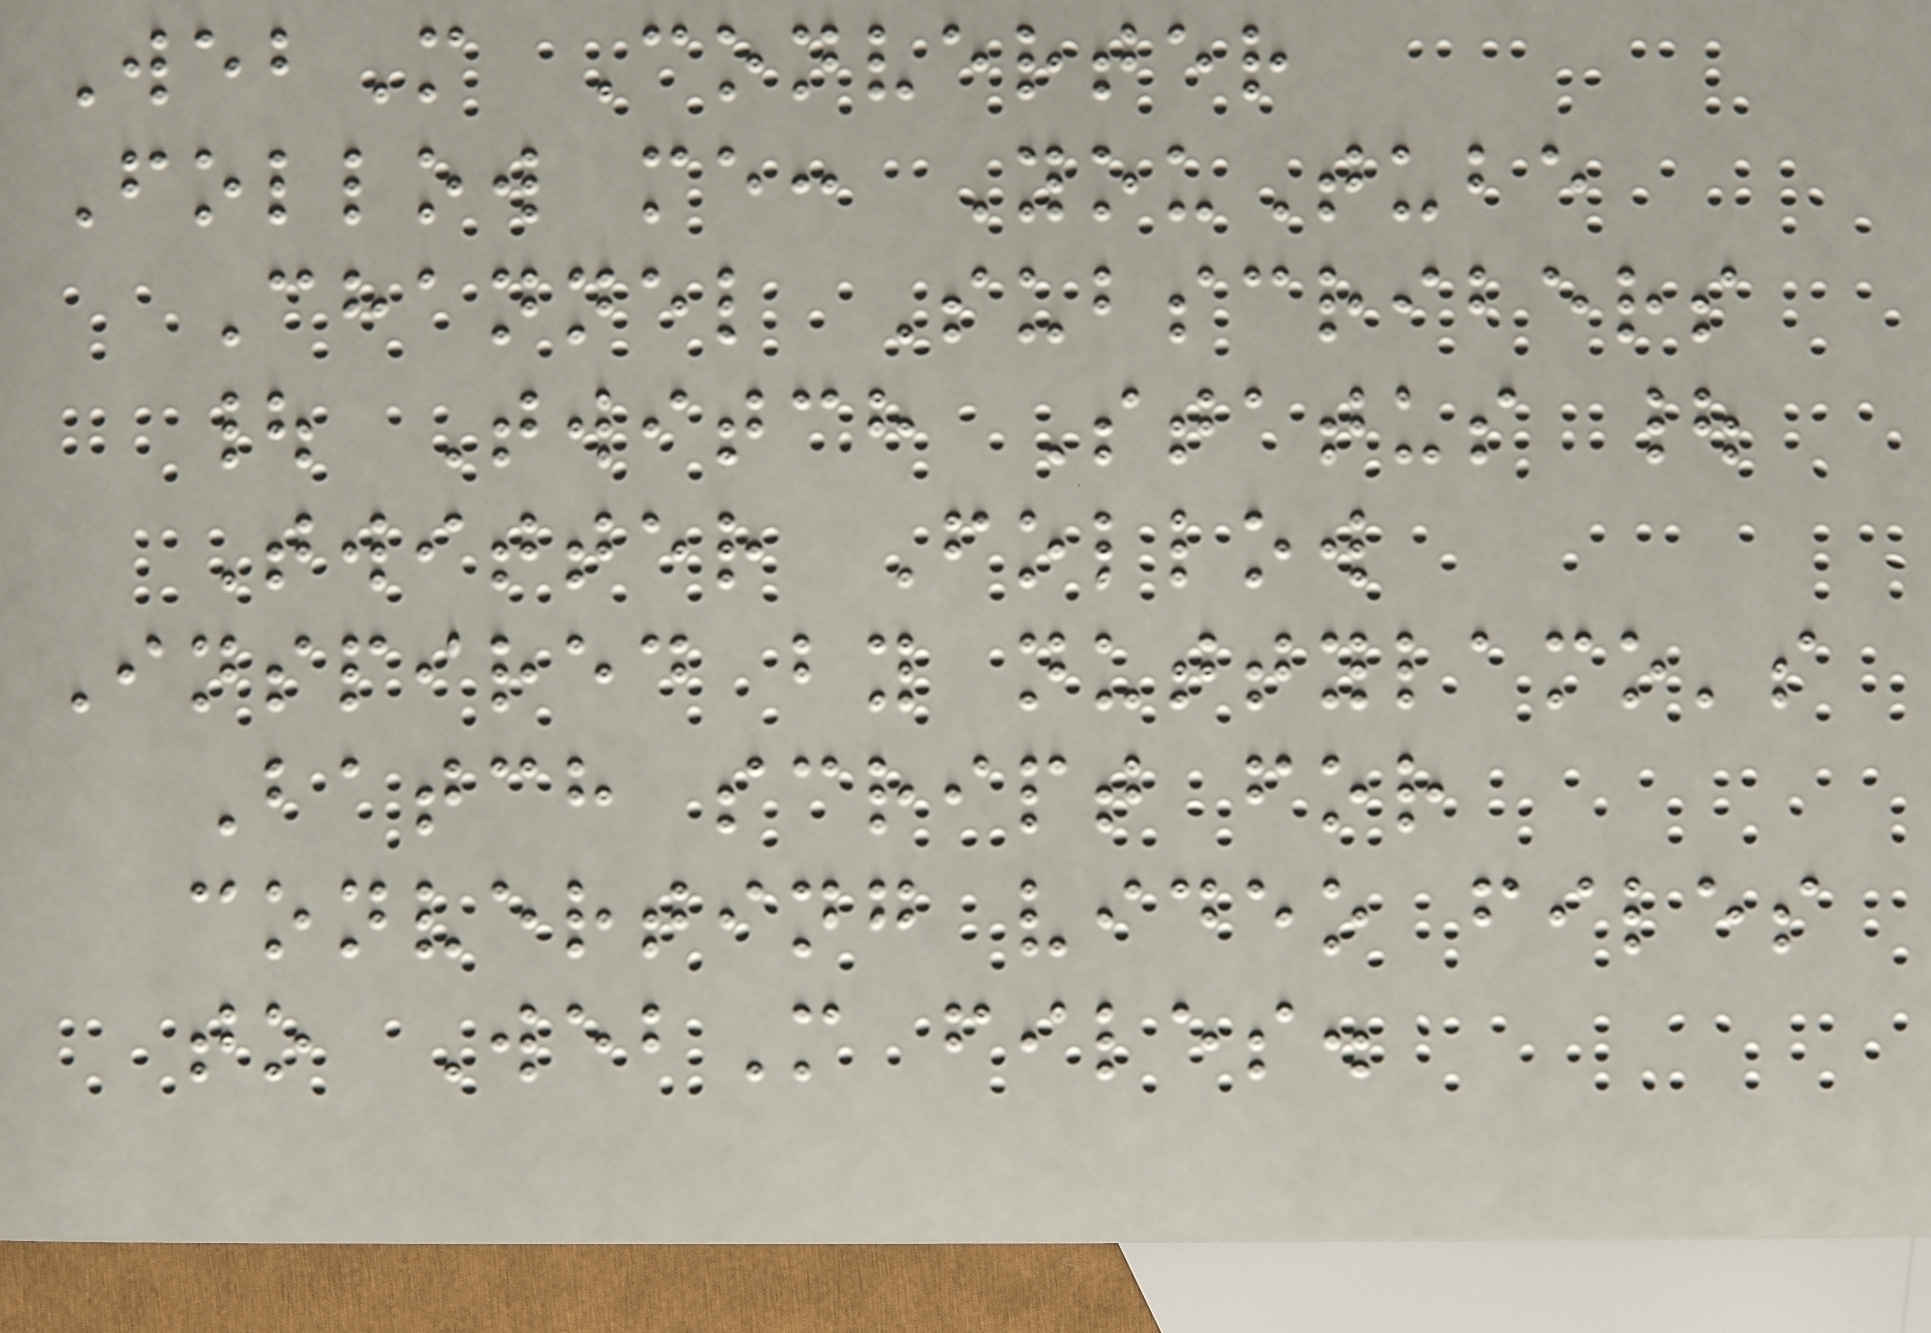WebM Converter
Follow me: YouTube
Channel Subscribers
| Twitch Status |
Twitter Follow
Inspired by nuttylamo's
Batch script for
converting video files
to WebM files.
